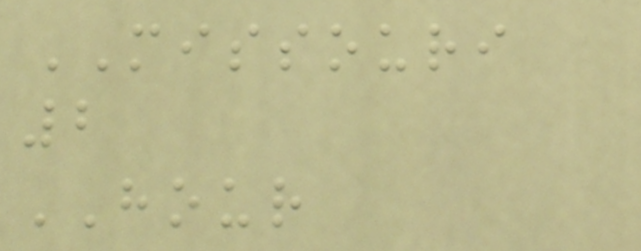MISSOURI
2
HOUR
